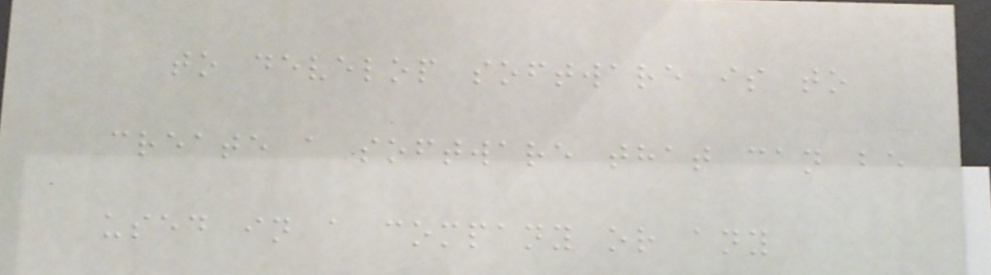to develop software is to
create a software that can be
used in a company or any
